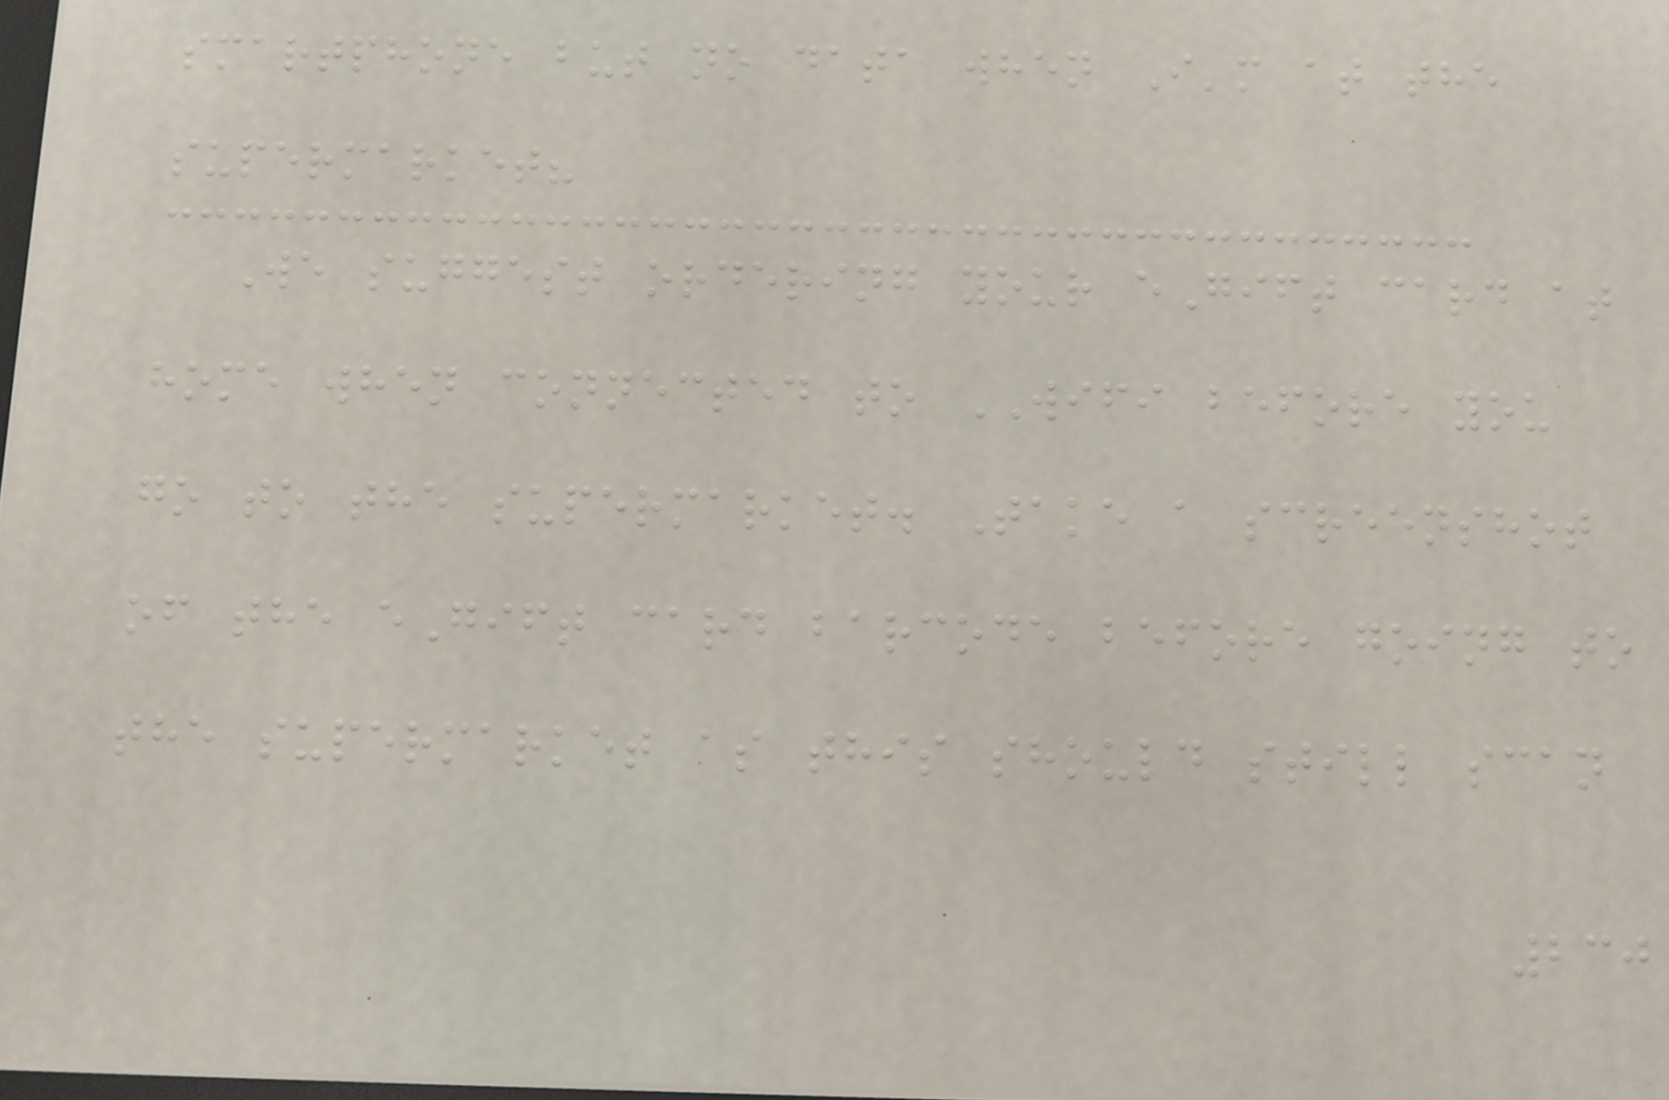smartphone but no data when I'm at the
supermarket?
We suggest ordering your eGift card at
home when connected to WIFI before you
go to the supermarket. Take a screenshot
of the eGift card barcode before going to
the supermarket as this should still scan
230
